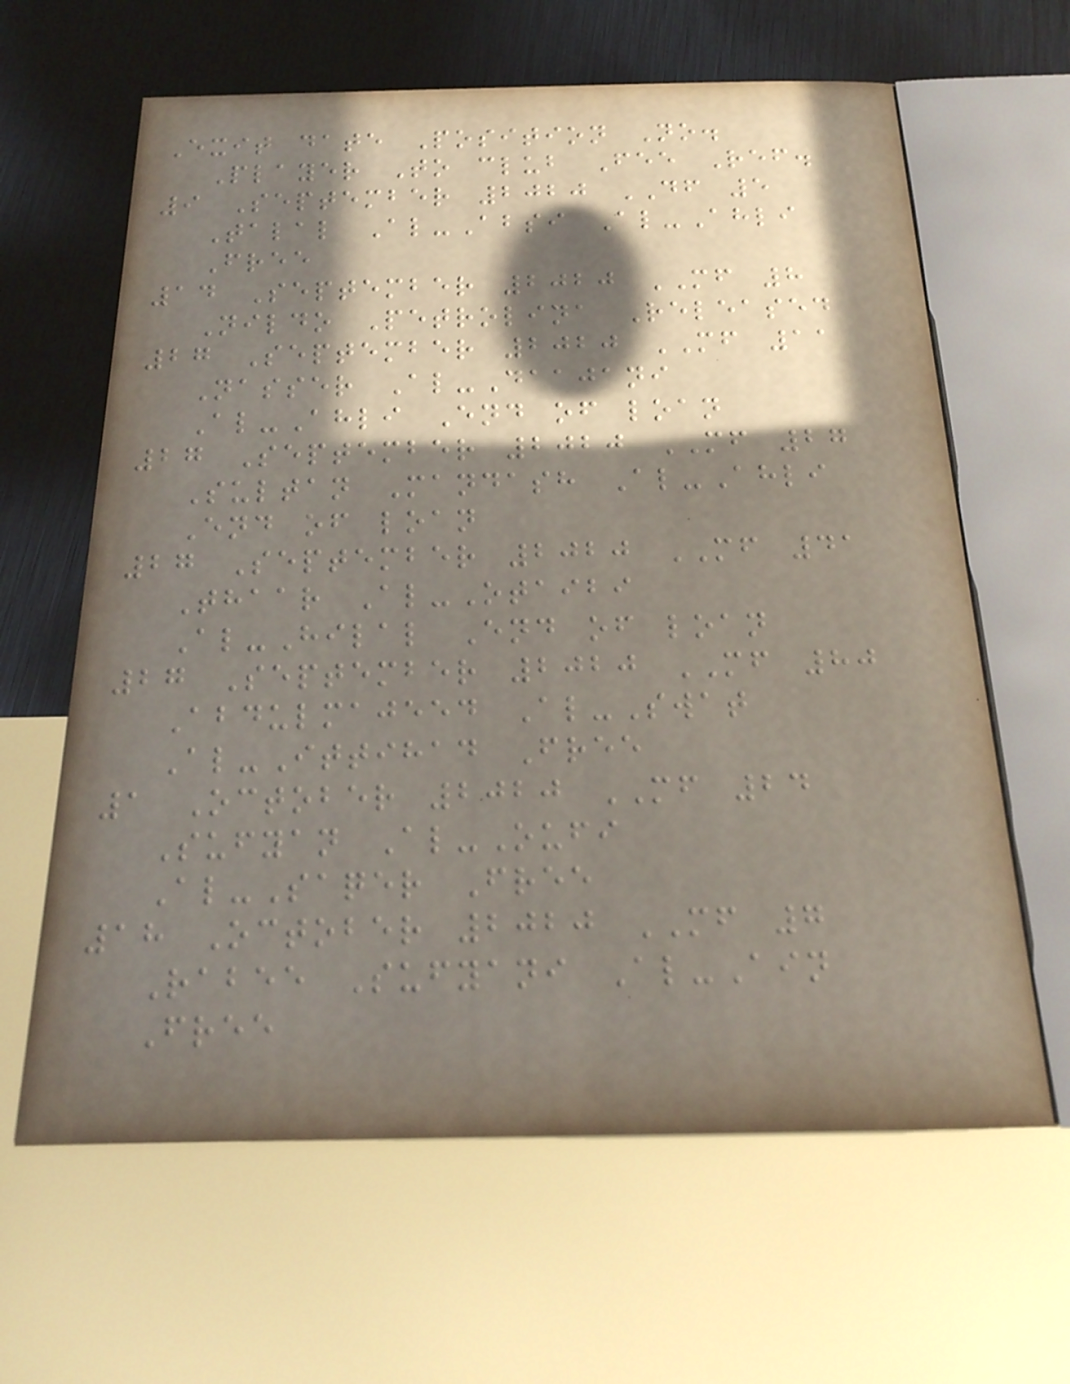Exit date Position No.
Player To club Fee Ref.
9 September 2020 DF 5
Talal Al-Absi Al-Ahli
Free
14 September 2020 MF 8
Nildo Petrolina Released
27 September 2020 MF 11
Nasser Al-Daajani
Al-Ahli End of loan
27 September 2020 MF 27
Sultan Mandash Al-Ahli
End of loan
27 September 2020 MF 41
Thaar Al-Otaibi
Al-Hilal End of loan
27 September 2020 MF 80
Abdulmajeed Al-Swat
Al-Ittihad Free
1 October 2020 MF 24
Sufyan Al-Oufi
Al-Saqer Free
18 October 2020 MF 7
Rabee Sufyani Al-Ain
Free
